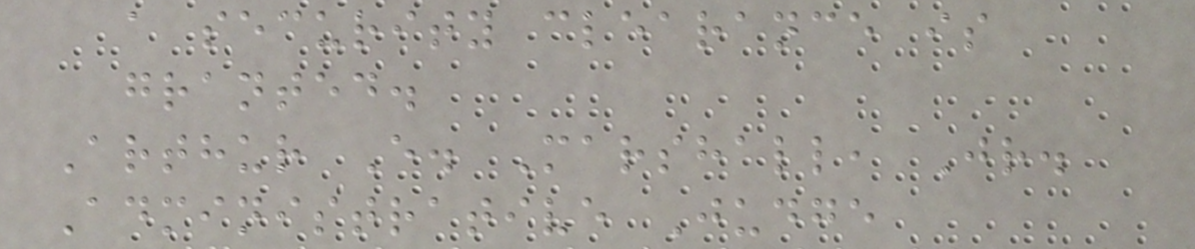a security clearance is
granted.
Arthur E. Marshall, Jr.
Administrative Judge
